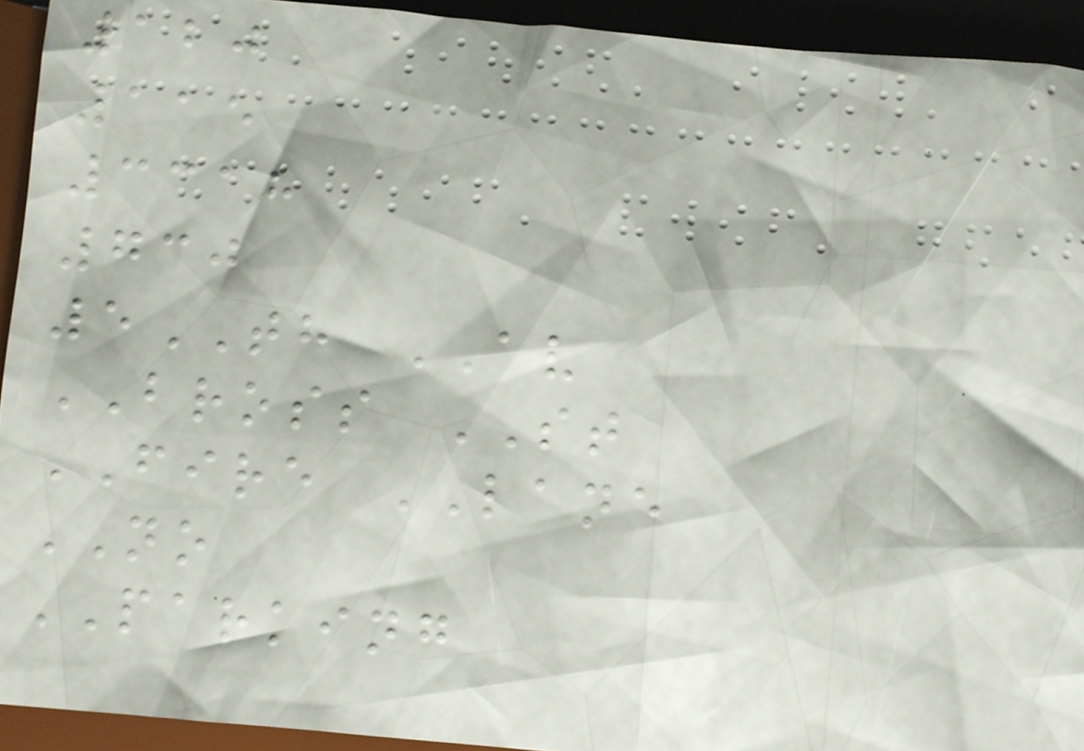120
115
3318
730
5TH AV
BROSS ST
FIRE LANE
NO
PARKING
